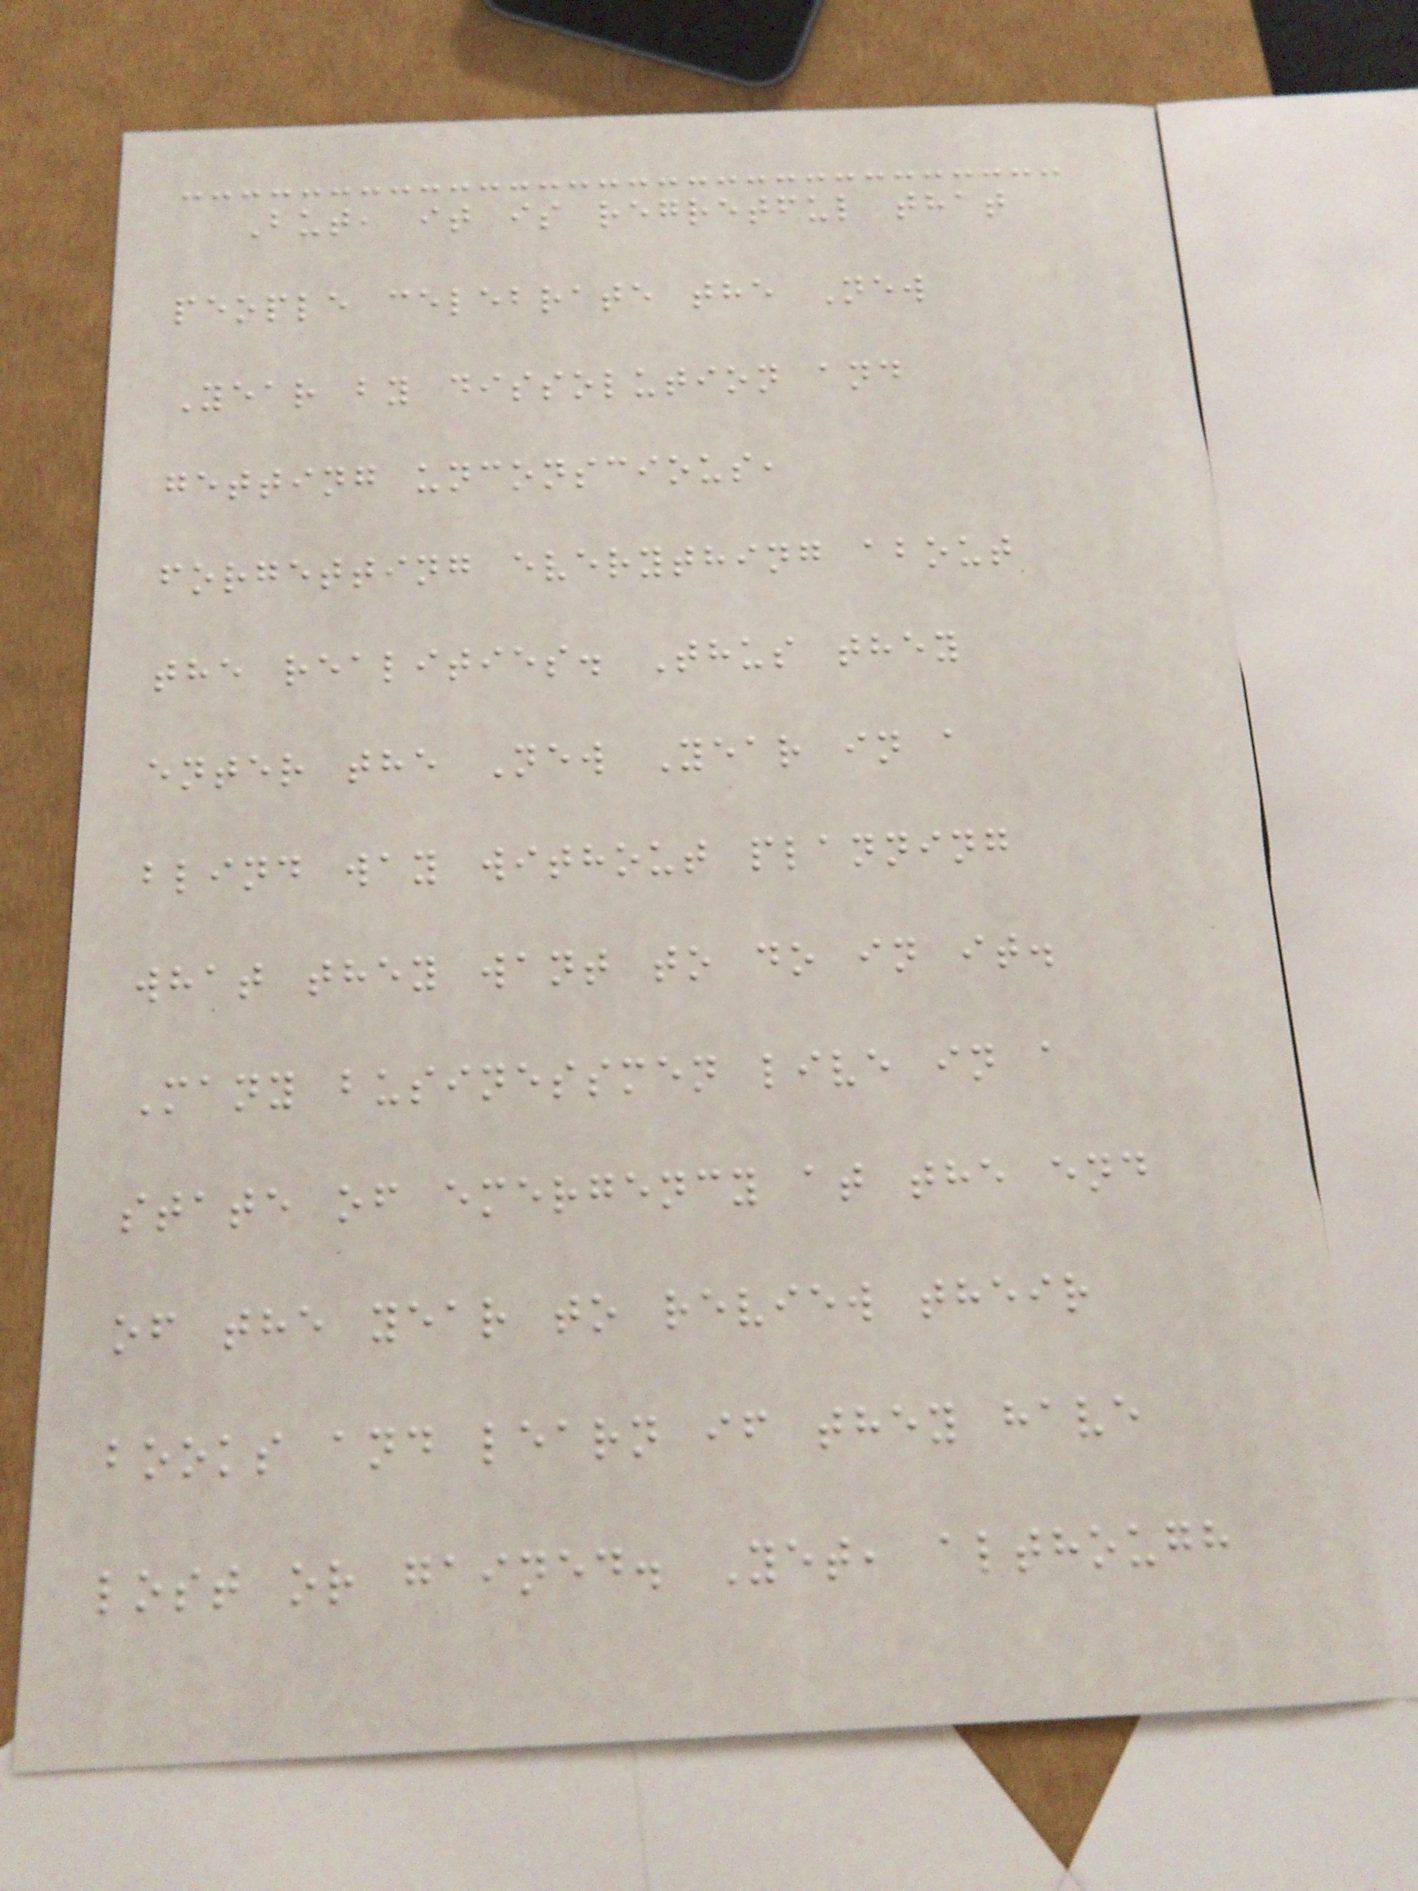But, it is regretful that
people celebrate the New
Year by dissolution and
getting unconscious,
forgetting everything about
the realities. Thus they
enter the New Year in a
blind way without planning
what they want to do in it.
Many businessmen live in a
state of emergency at the end
of the year to review their
books and learn if they have
lost or gained. Yet, although
